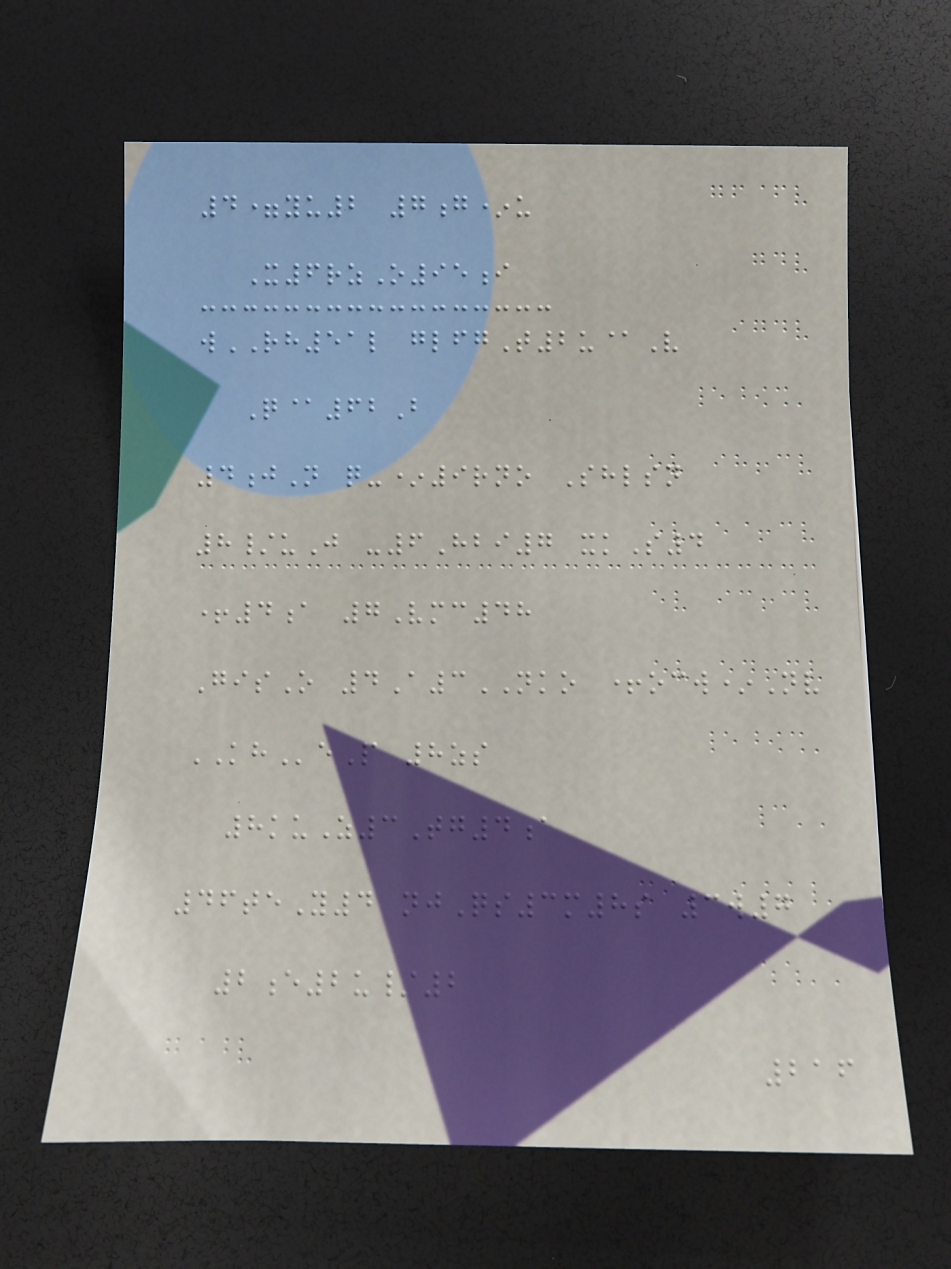4=yu2 7g*u
X6rzO95i
wRH51l glfgT2u@V
Q@62B
4jN q-*9rno Shlsn
8/uJ -6Hbi7 xkS4
+4a 7Vmc48
GisO 4A3NKO +ocw*Nv
KHeP 8zs
8kuZ3Tg4a
46teY4 njQs3m8s 3w7
2e2u/2
216
